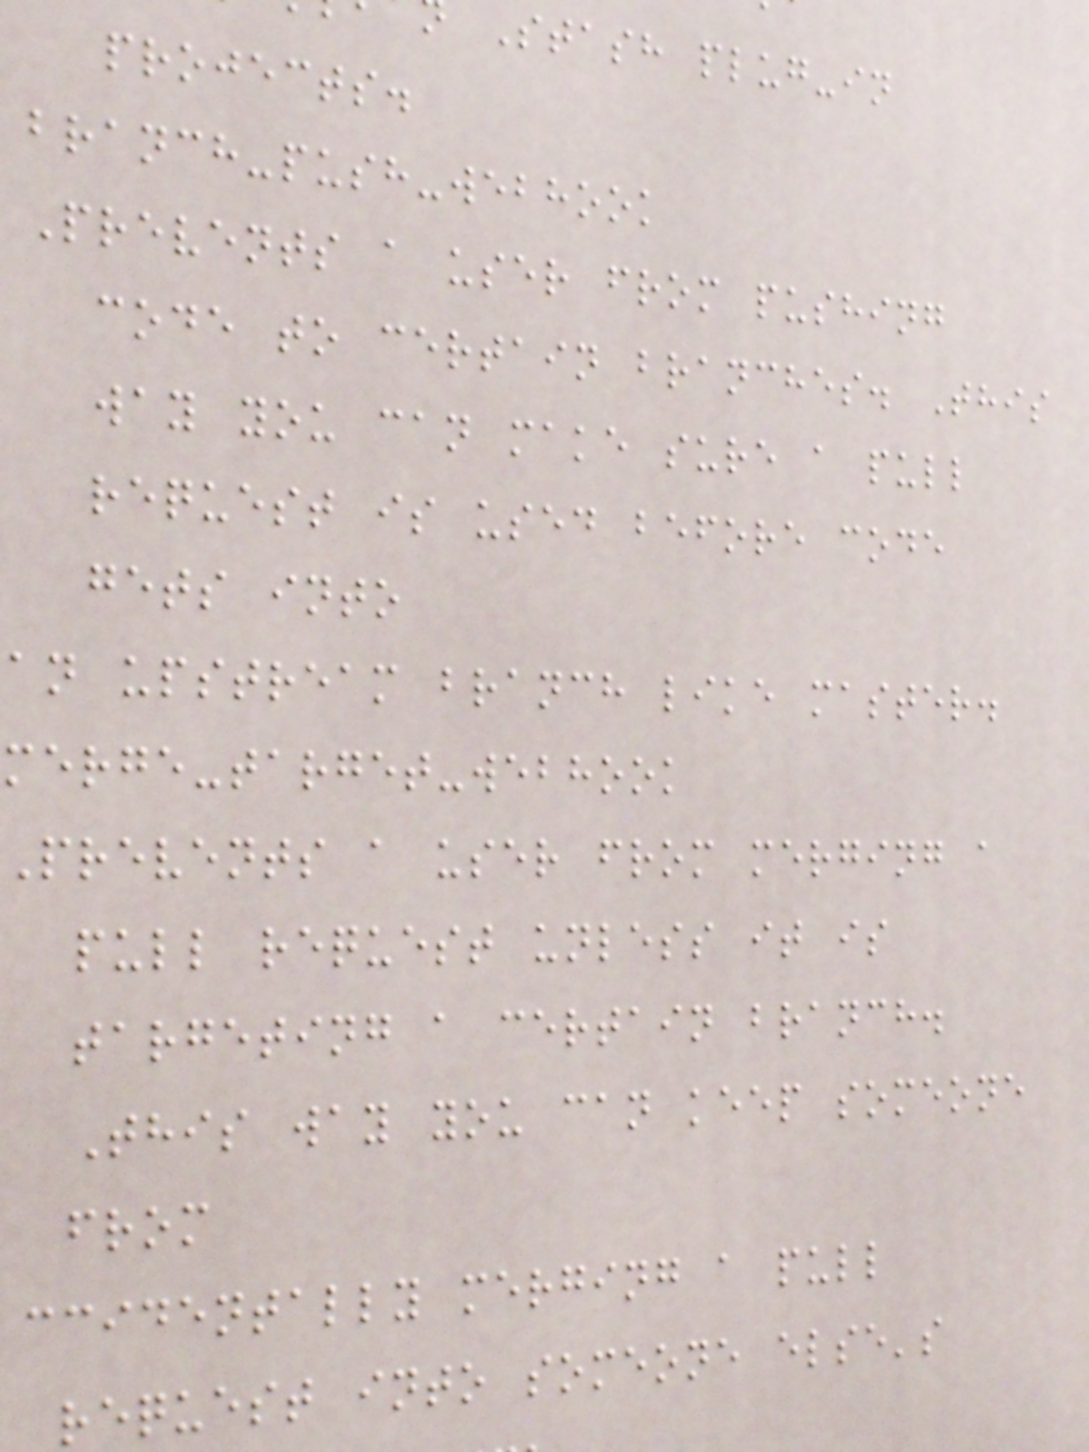Stash plug-in
projects.
branch-push-webhook
Prevents a user from pushing
code to certain branches. This
way you can make sure a pull
request is used before code
gets into
an upstream branch like master.
merge-target-webhook
Prevents a user from merging a
pull request unless it is
targeting a certain branch.
This way you can keep someone
from
ccidentally merging a pull
request into someone else's
